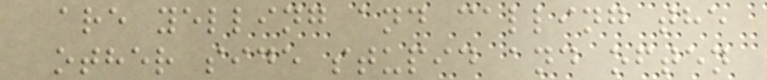are yelling and calling the
other side stupid and often
